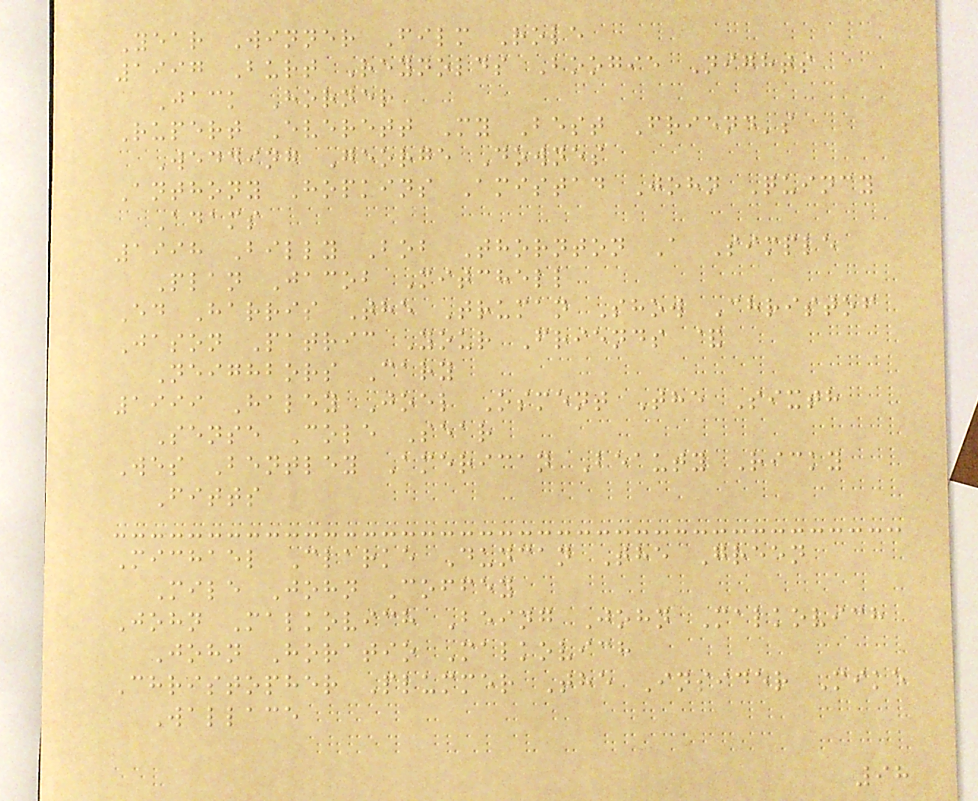Year Winner Film Role
1997 Burt Reynolds Boogie Nights
Jack Horner
Rupert Everett My Best Friend's
Wedding George Downes
Anthony Hopkins Amistad John Quincy
Adams
1998 Billy Bob Thornton A Simple
Plan Jacob Mitchell
Ed Harris The Truman Show Christof
Jason Patric Your Friends &
Neighbors Cary
1999 Haley Joel Osment The Sixth
Sense Cole Sear
Wes Bentley American Beauty Ricky
Fitts
Michael Clarke Duncan The Green
Mile John Coffey
John Malkovich Being John Malkovich
John Horatio Malkovich
Christopher Plummer The Insider Mike
Wallace
98
